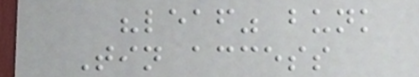"leaf" bunk
Tin access
